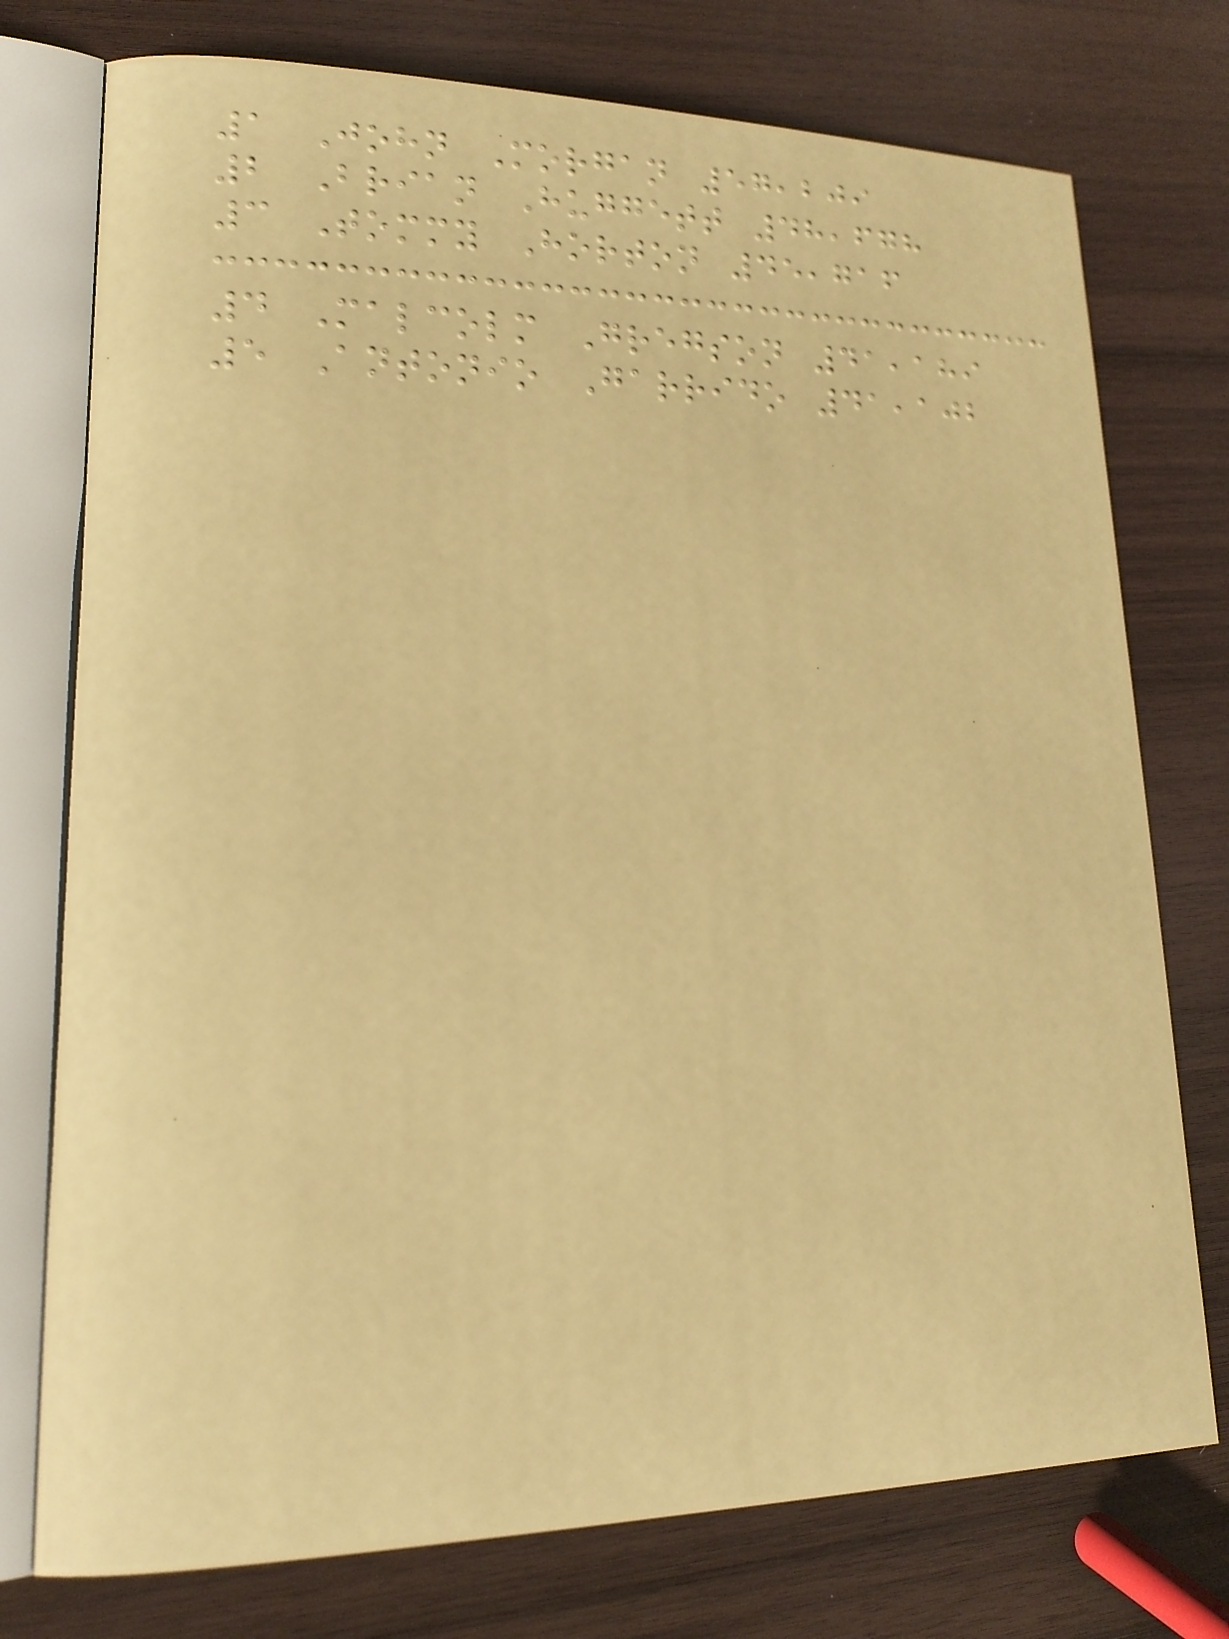1 John Morgan 57,209
2 Brian Huggett 48,678
3 Tommy Horton 45,716
4 Malcolm Gregson 41,189
5 Antonio Garrido 41,102
